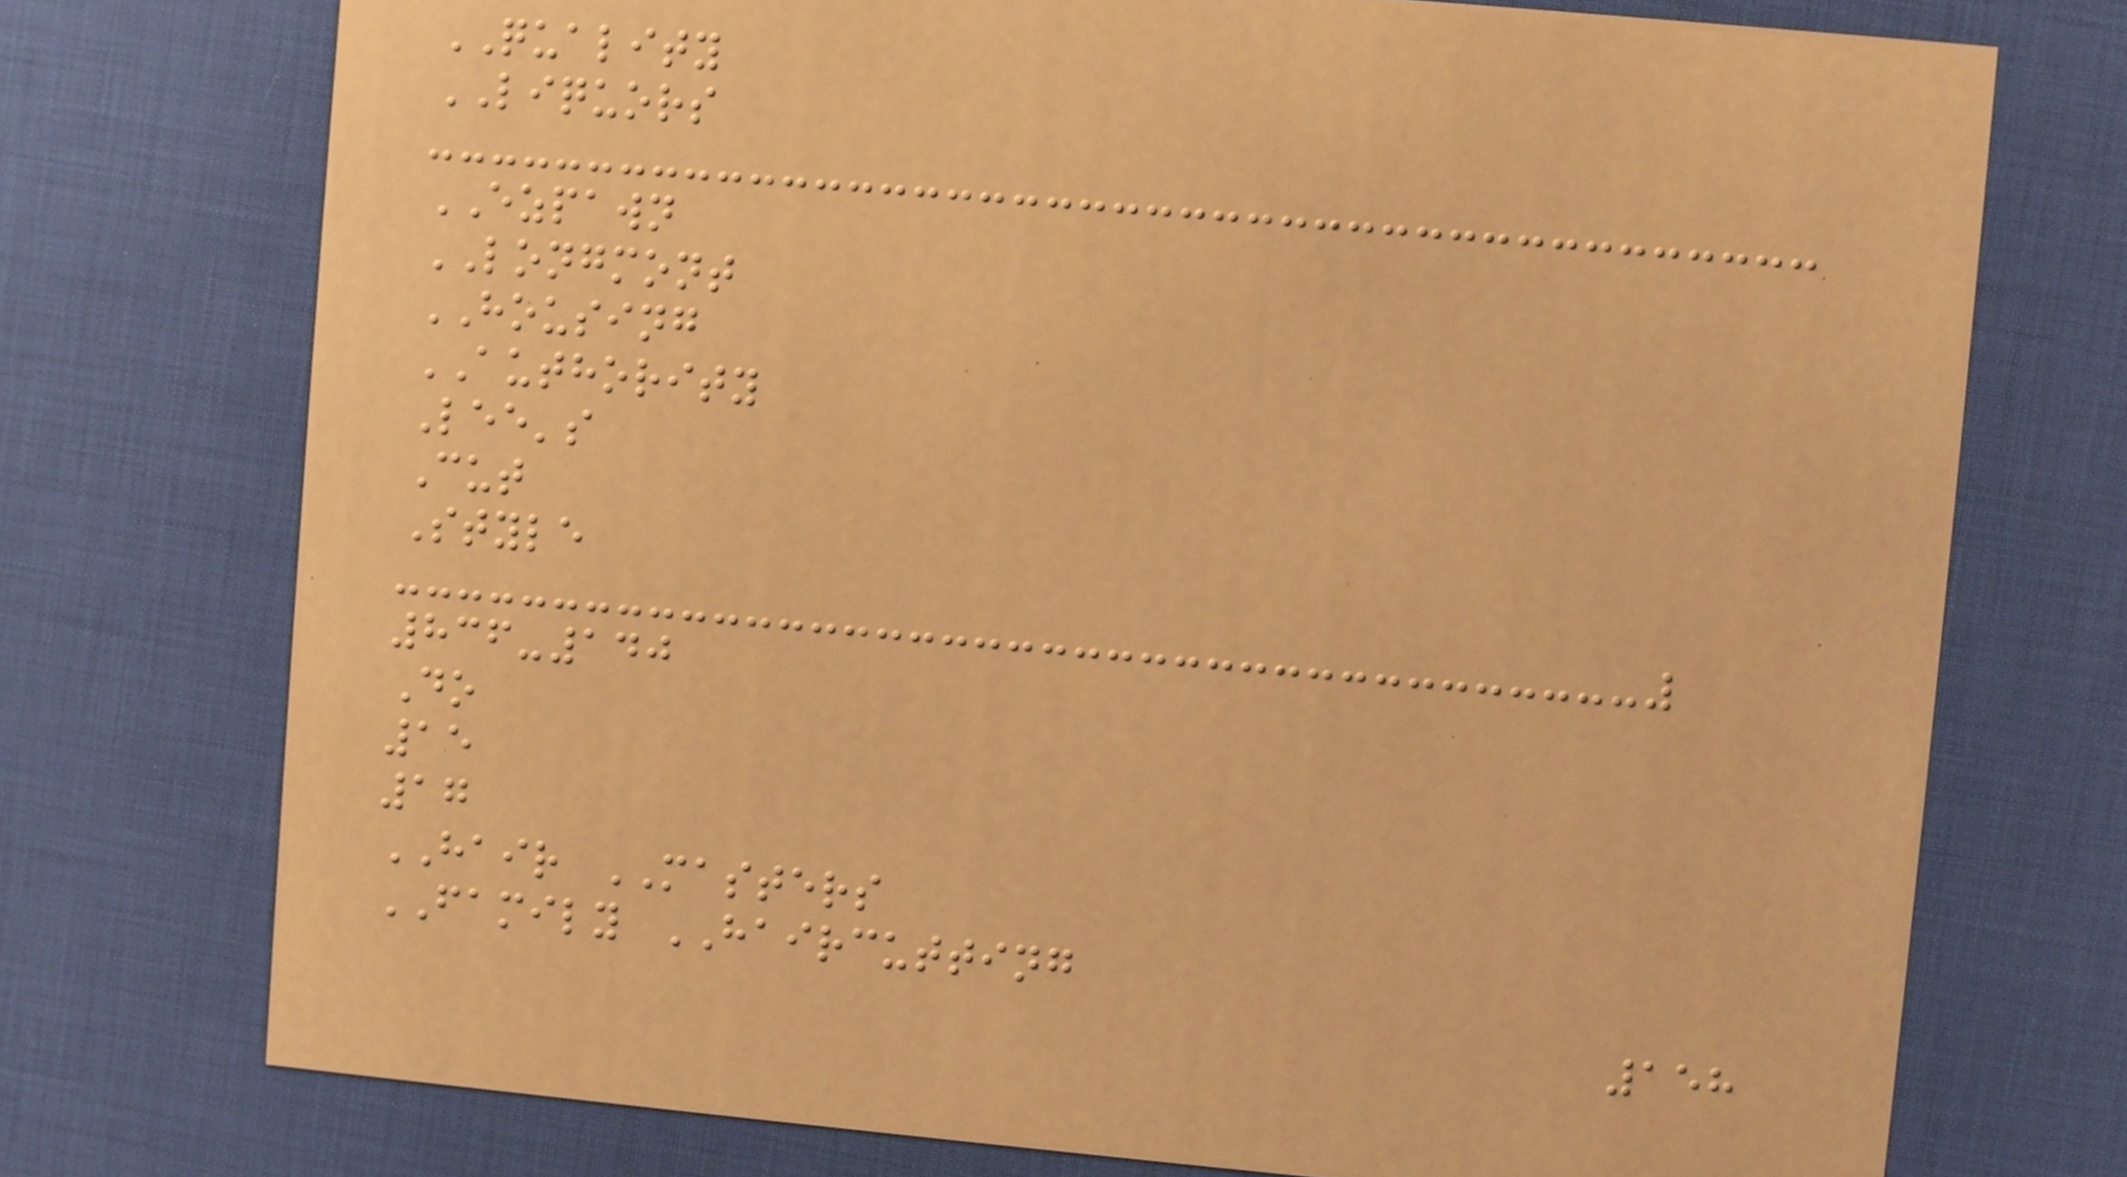QUALITY
LIQUORS
EZPAWN
LONGMONT
HOUSING
AUTHORITY
Lee's
Cut
Style
836-140
Do
15
17
HAIR MASTERS
FAMILY HAIRCUTTING
158
